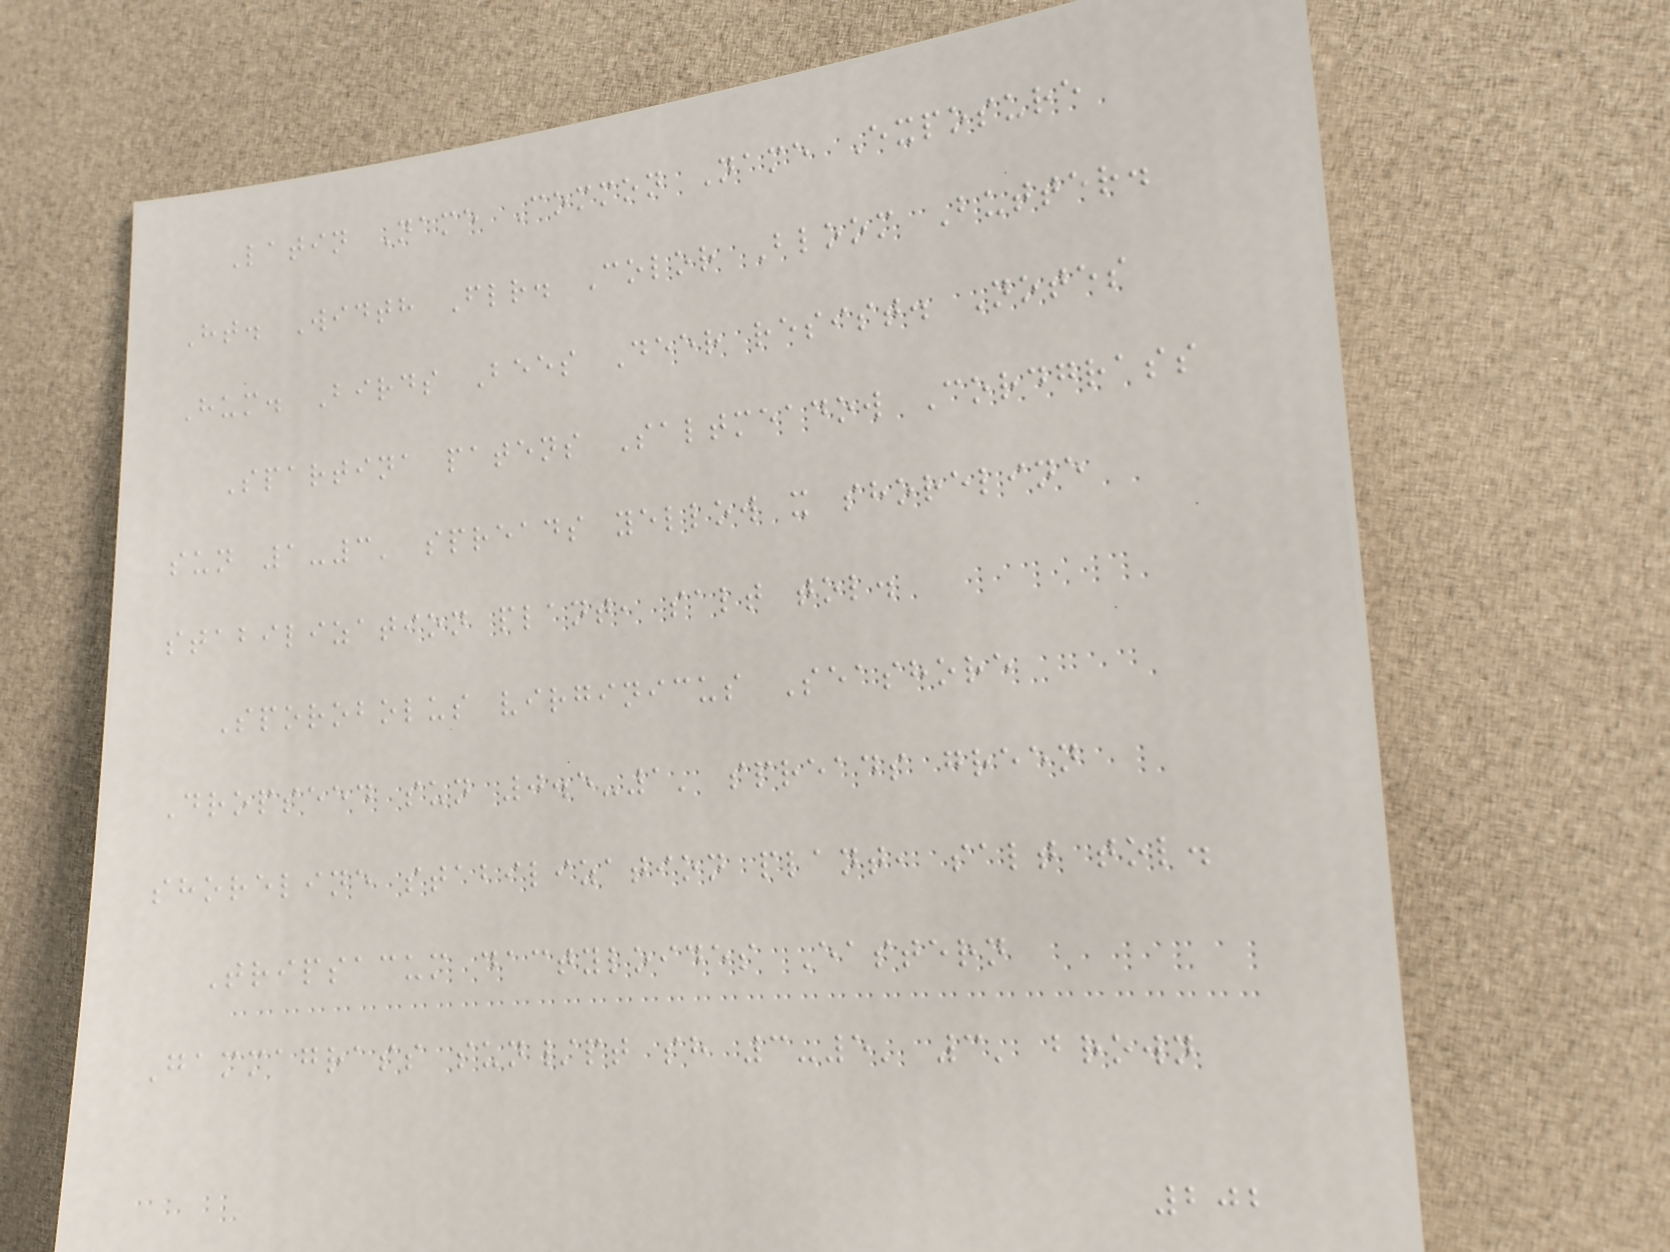Latin Name Common Name Exposure
Ht. Width Flr. Color Bloom Butter.
Hum. Birds Bees Deer resist. Notes
Spartina patens Saltmeadow Cordgrass
sun 1-3' spreads yellow x shoreline
stabilization plant, salt tol.
Sporobolus virginicus Seashore
Dropseed sun 0.5-1' spreads green
shoreline stabilization plant, salt tol.
Tripsacum dactyloides Eastern
Gammagrass sun/pt sh 3-5' 3' brown
202
